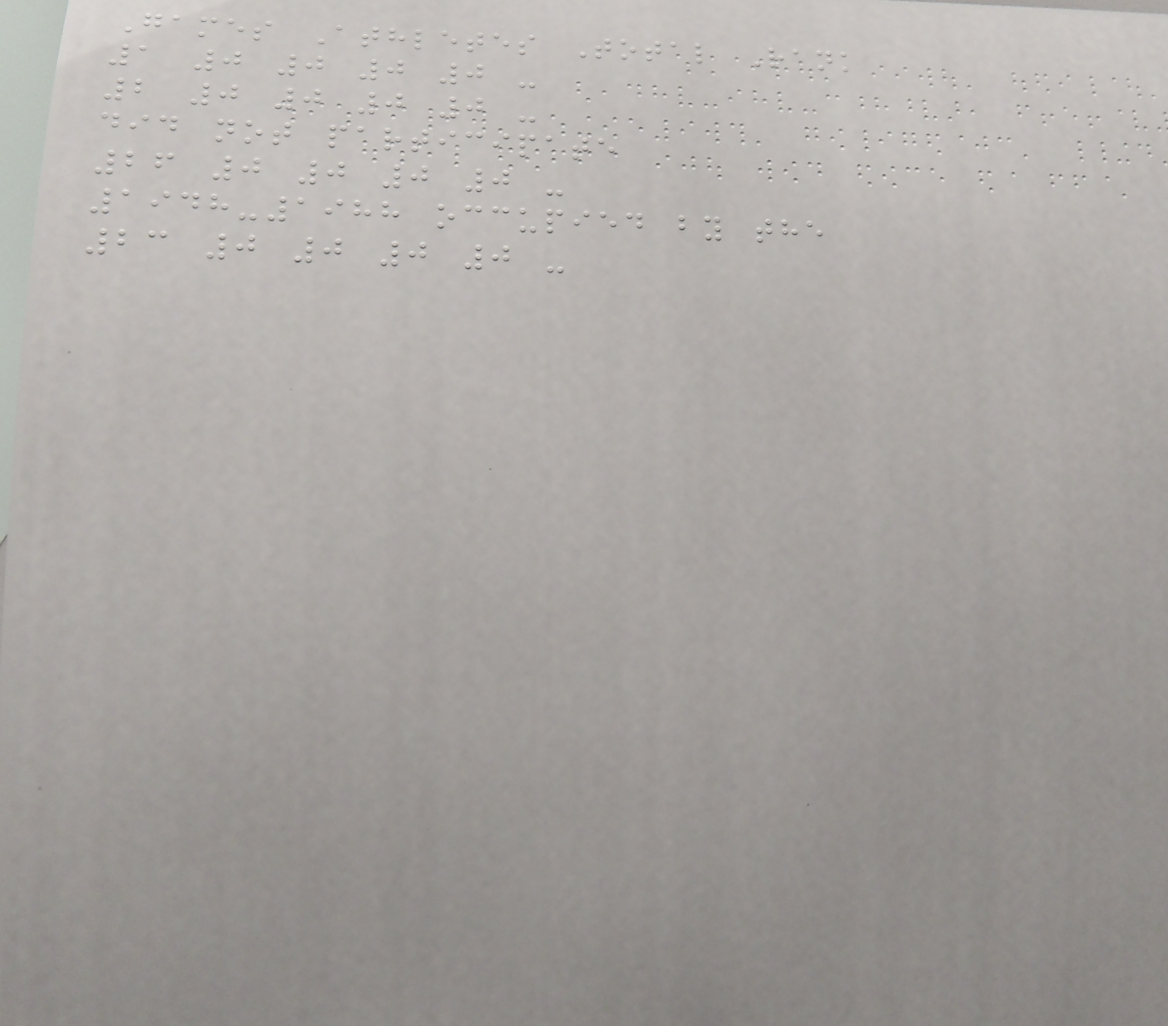Games Athletes Total Rank
1 0 0 0 0 -
2 0 0 0 0 -
did not participate
26 0 0 0 0 -
1948-1988 occupied by the
23 0 0 0 0 -
